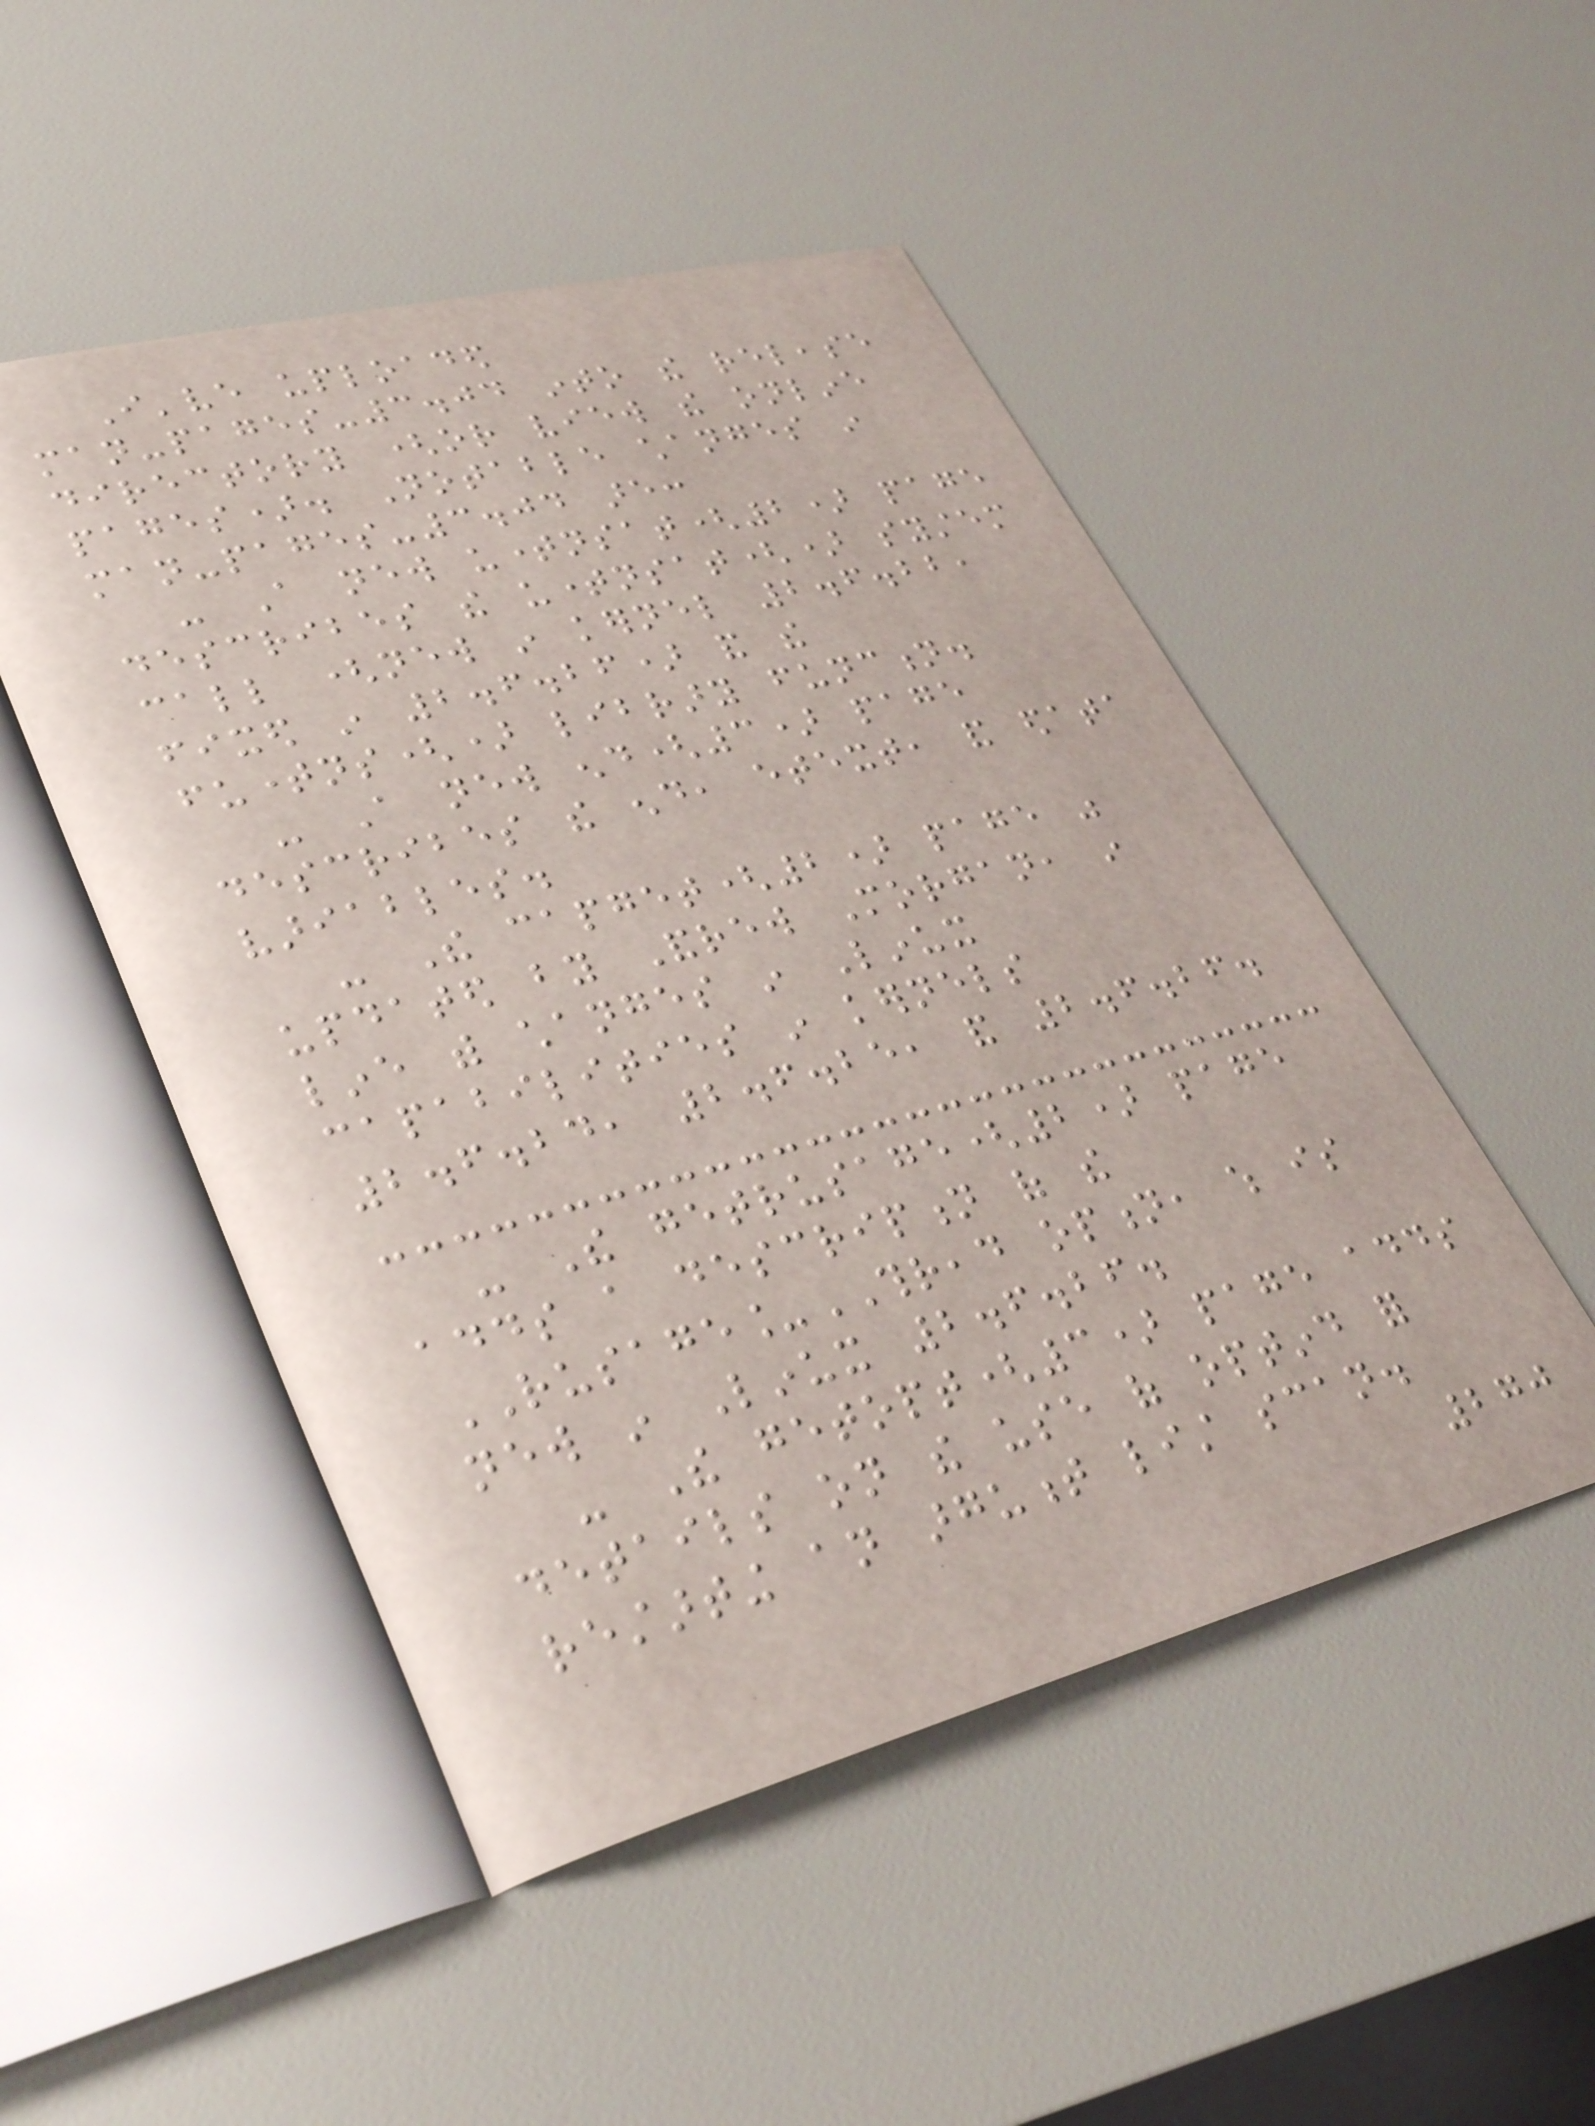I've uploaded
man-pages-3.04 into the release
directory (or view the online
pages). Notable changes in
man-pages-3.04 are:
- A new utimensat(2) page
describes the utimensat() system
call (new in kernel 2.6.22,
fixed in 2.6.26) and the
futimens() library function.
- A new end(3) page
describes the end, etext, and edata
variables.
- The capget(2) page was
updated by Andrew Morgan, in
line with changes in Linux
capabilities in kernels
2.6.24, 2.6.25, and 2.6.26.
- The getrusage(2) page
adds a description of the
RUSAGE_THREAD option, which is
new in Linux 2.6.26.
- The getopt(3) page adds
details on the use of optind for
restarting an argument list scan.
270
